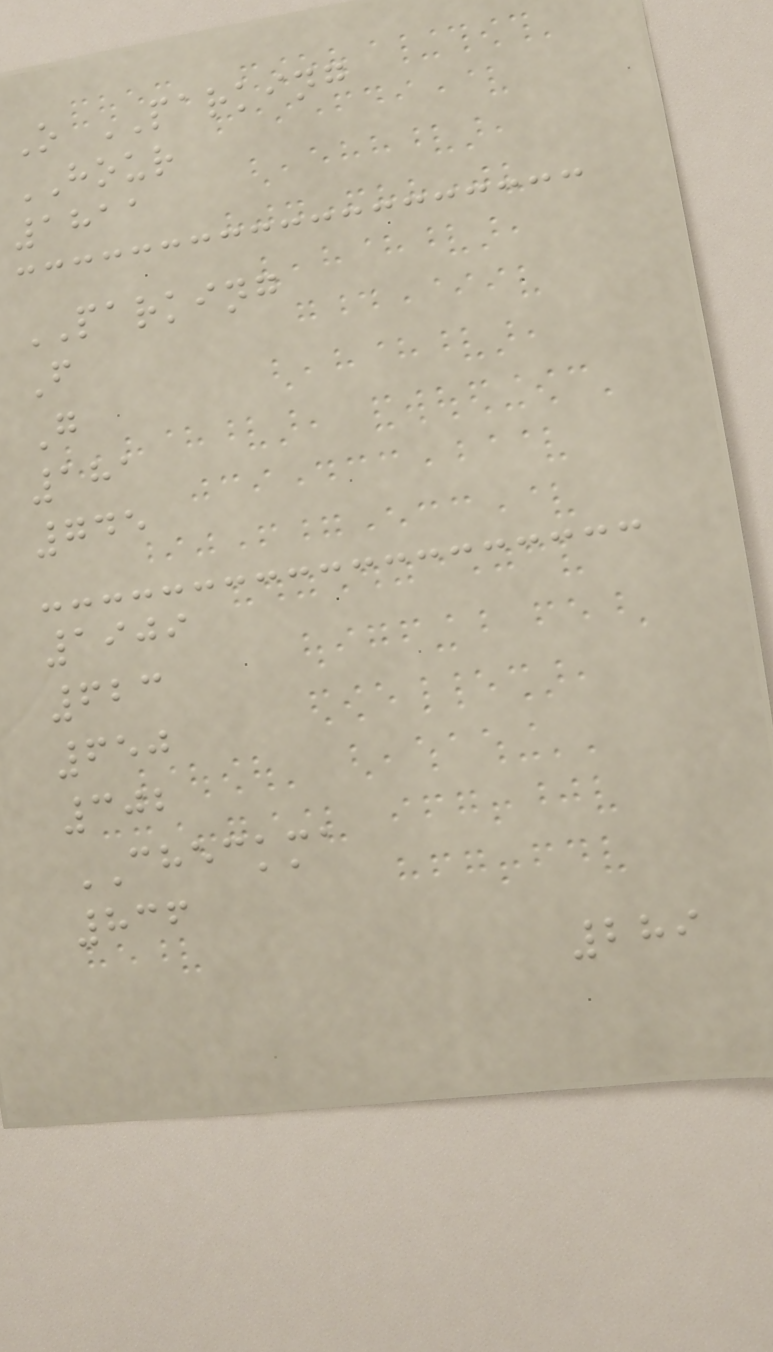O PARKING
HOUR
1811
PARKING
F
G
181
745
1909
623
650
302
CHECKMA
836
289
